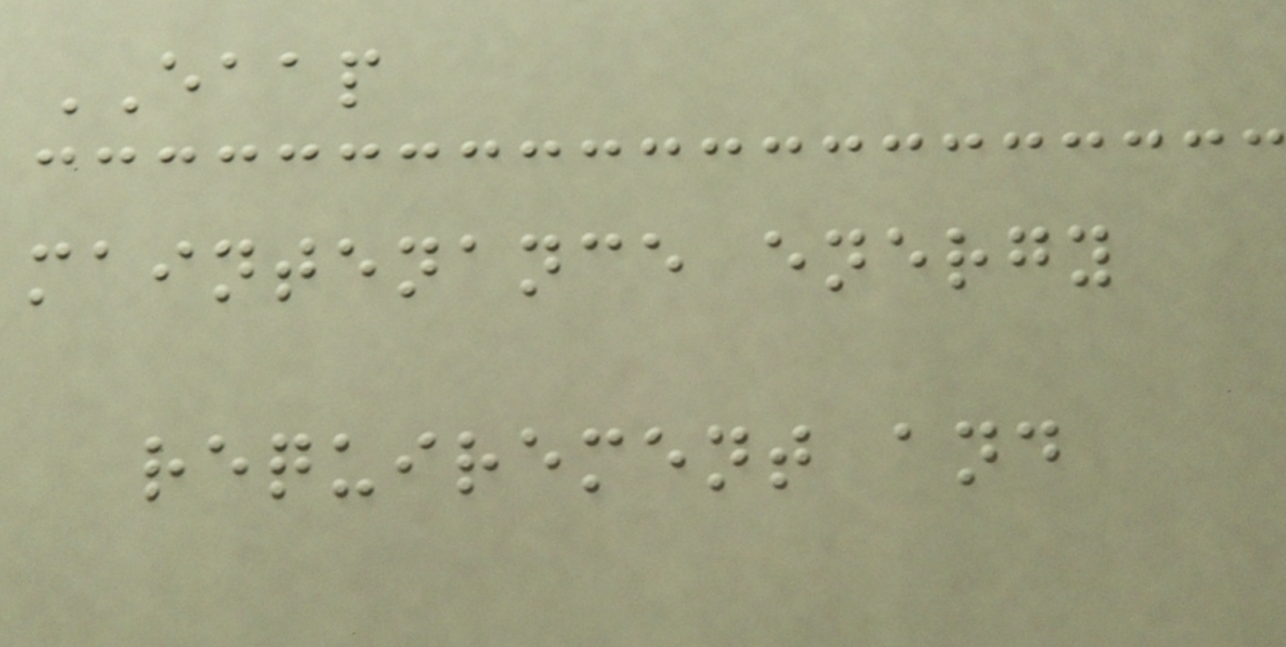EAAP
maintenance energy
requirement and
